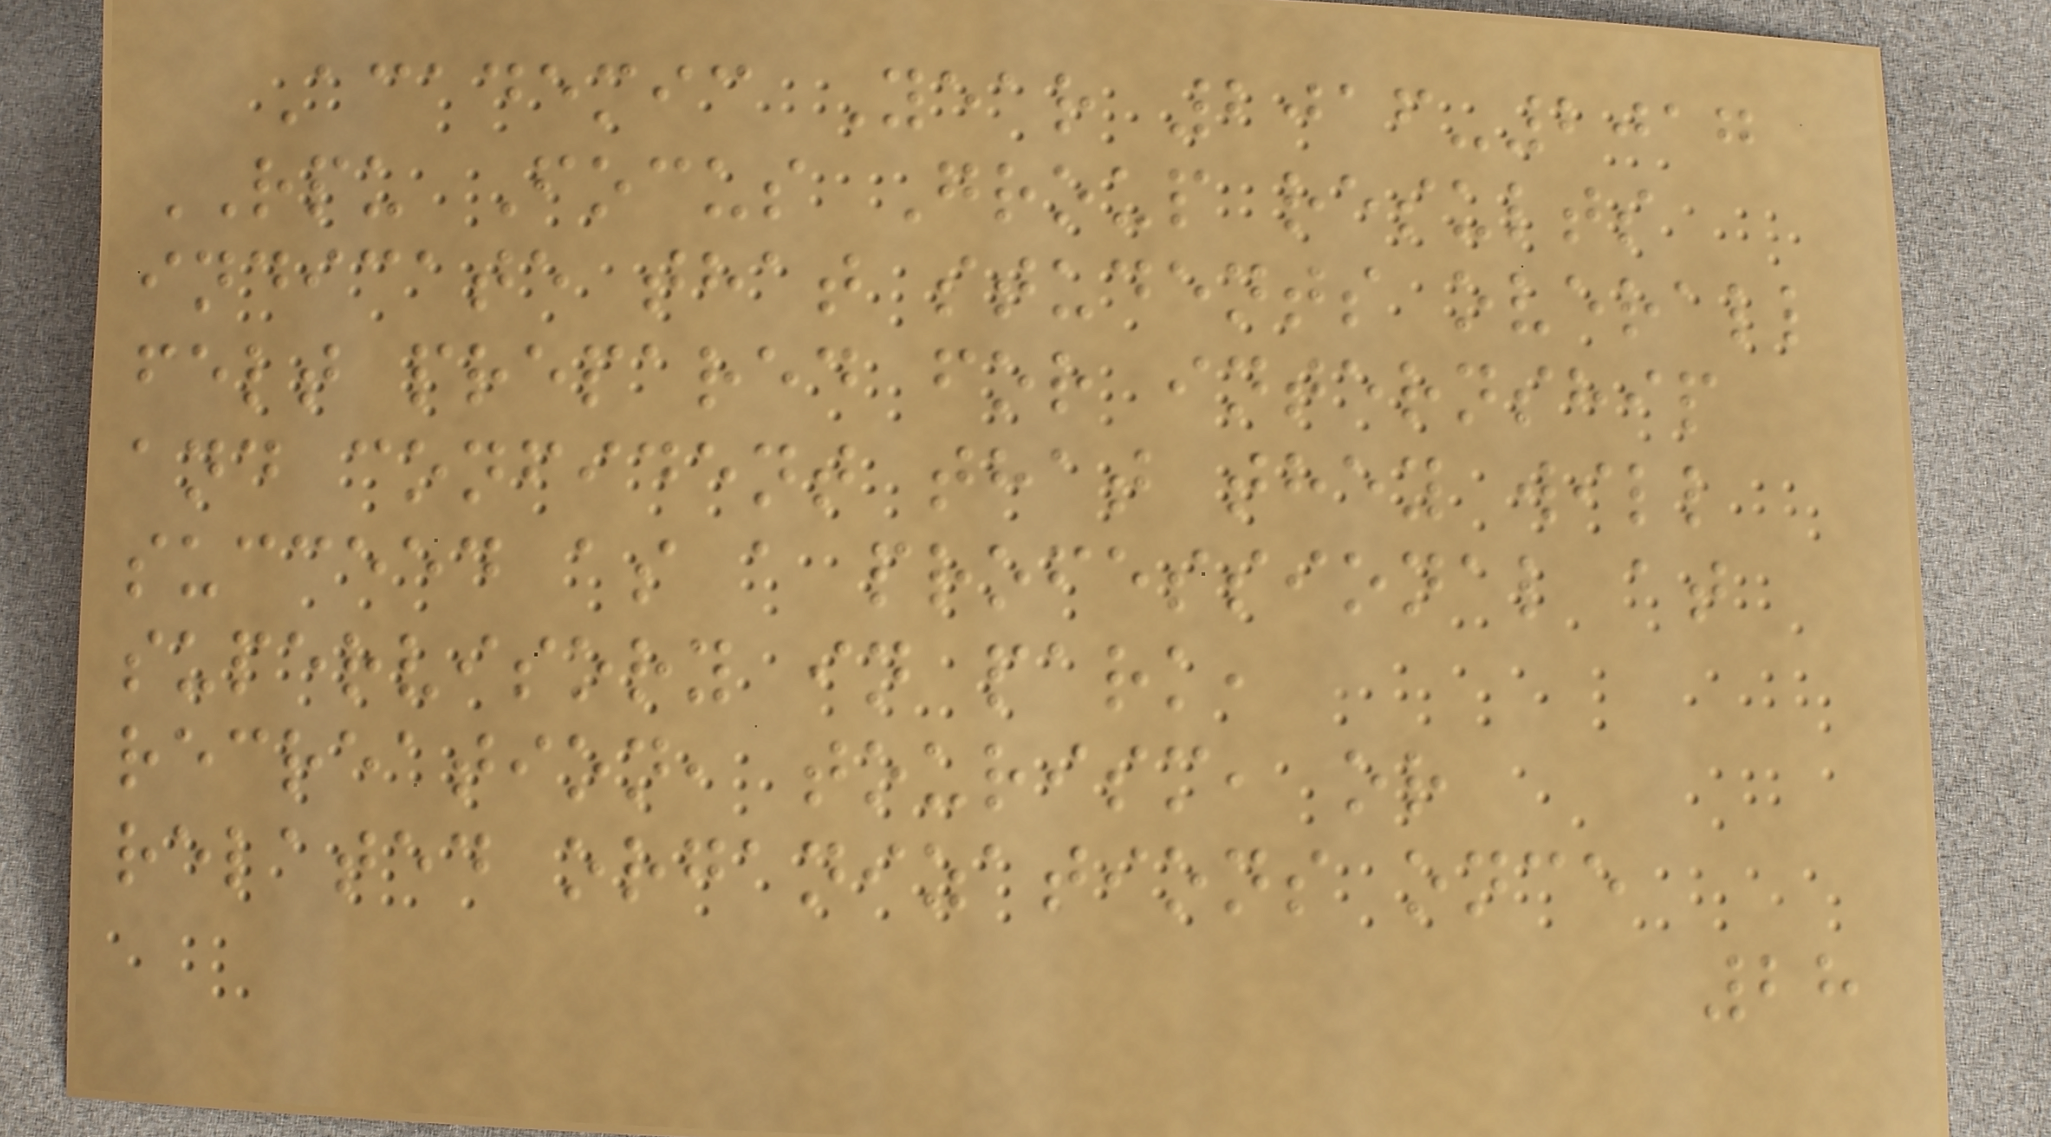Academic Year 2016-2017
RPU Focus Group results
indicate that students overall
felt prepared for internship
and confident that they will
succeed as a professional at
supervisory in park,
recreation, tourism, or
related organizations once
28
